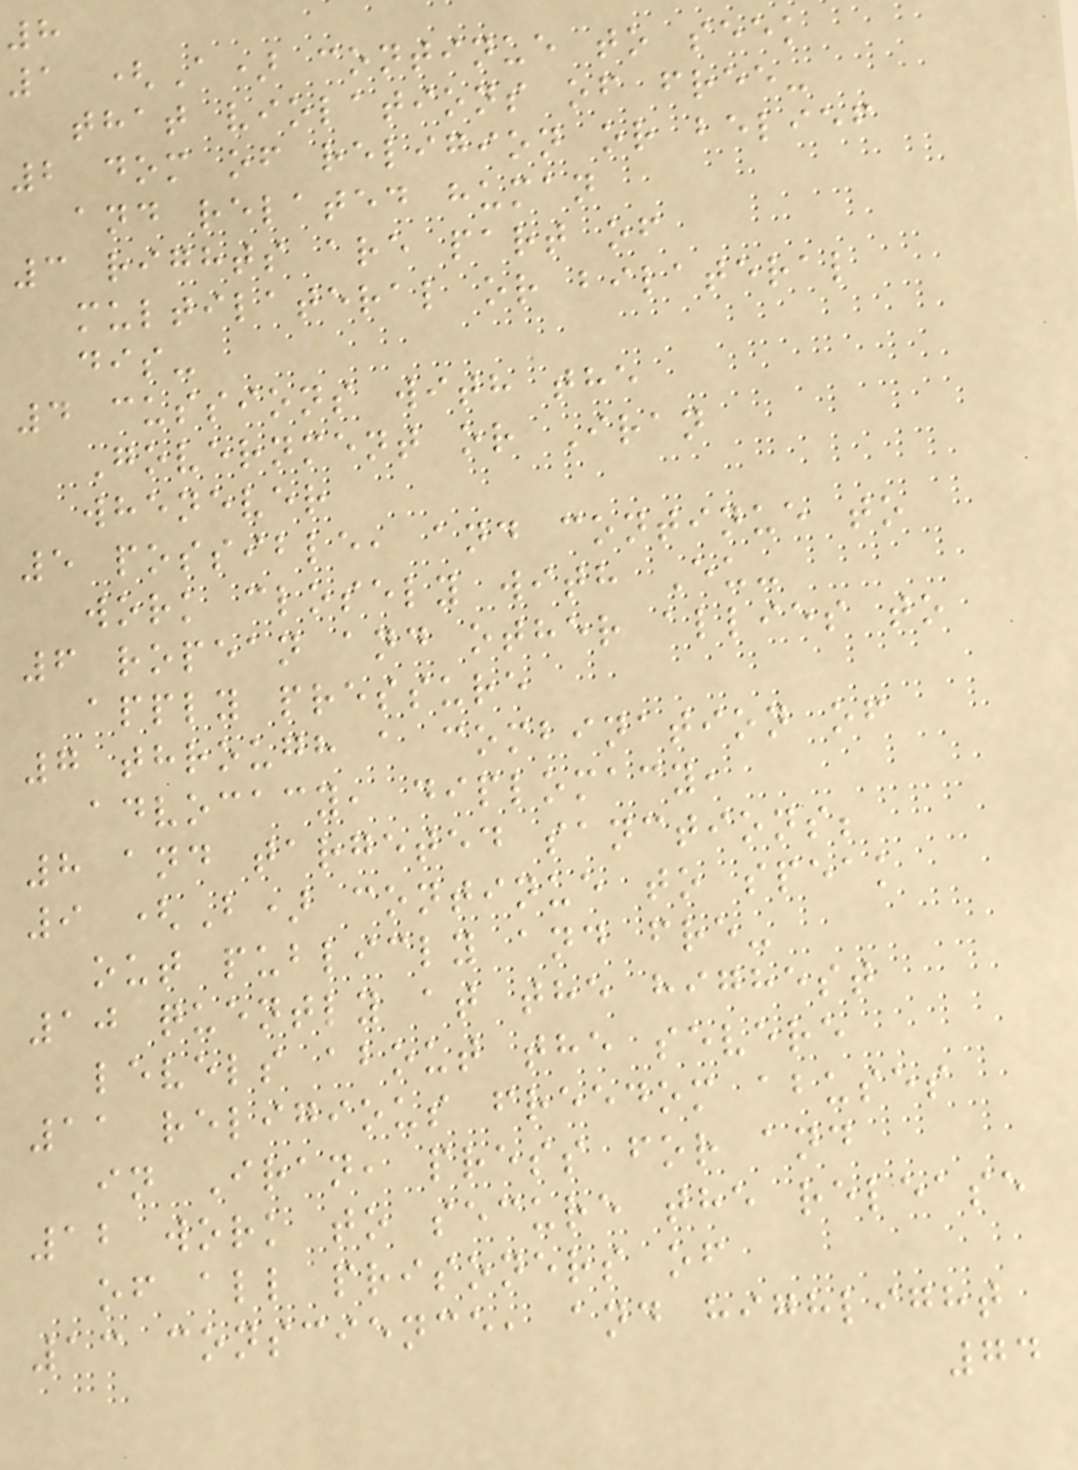8
1 (A) continue to seek
that violations of free-
2 dom of religion or belief
and related human
3 rights are part of
multilateral or bilateral
dis-
4 cussions with the
Government or Iran
whenever
5 possible, and continue to
work closely with Eu-
6 ropean and other allies to
apply pressure
7 through a combination of
advocacy, diplomacy,
8 and targeted sanctions;
9 (B) continue to speak
out publicly and fre-
10 quently at the highest
levels about the severe
11 religious freedom abuses
in Iran, press for and
12 work to secure the release
of all prisoners of
13 conscience, and highlight
74
